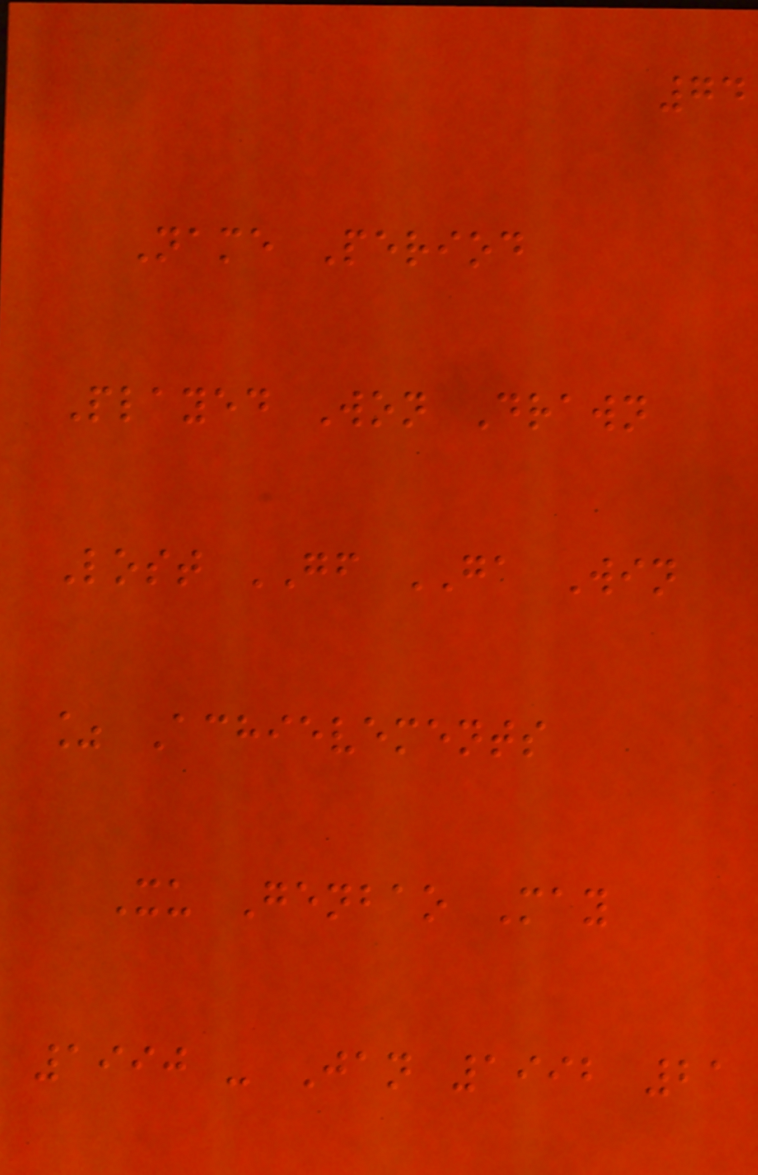74
Name Period
Played Won Drawn
Lost GF GA Win
% Achievements
Xu Genbao May
1990 - Jan 1992 21
